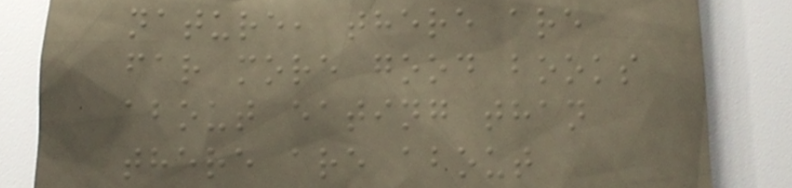nature, there are
far more good books
about eating than
there are about
